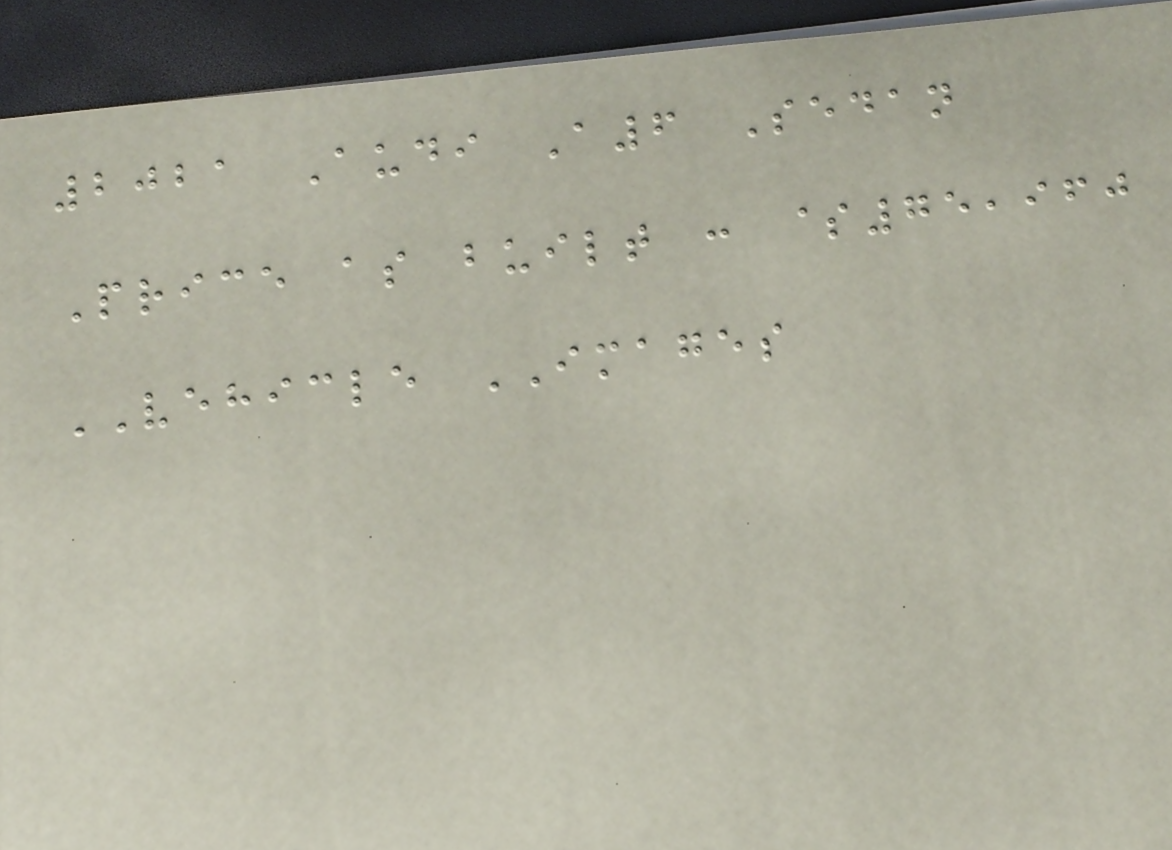2021 Audi A6 Sedan
Price as built : $75,960
VEHICLE IMAGES
